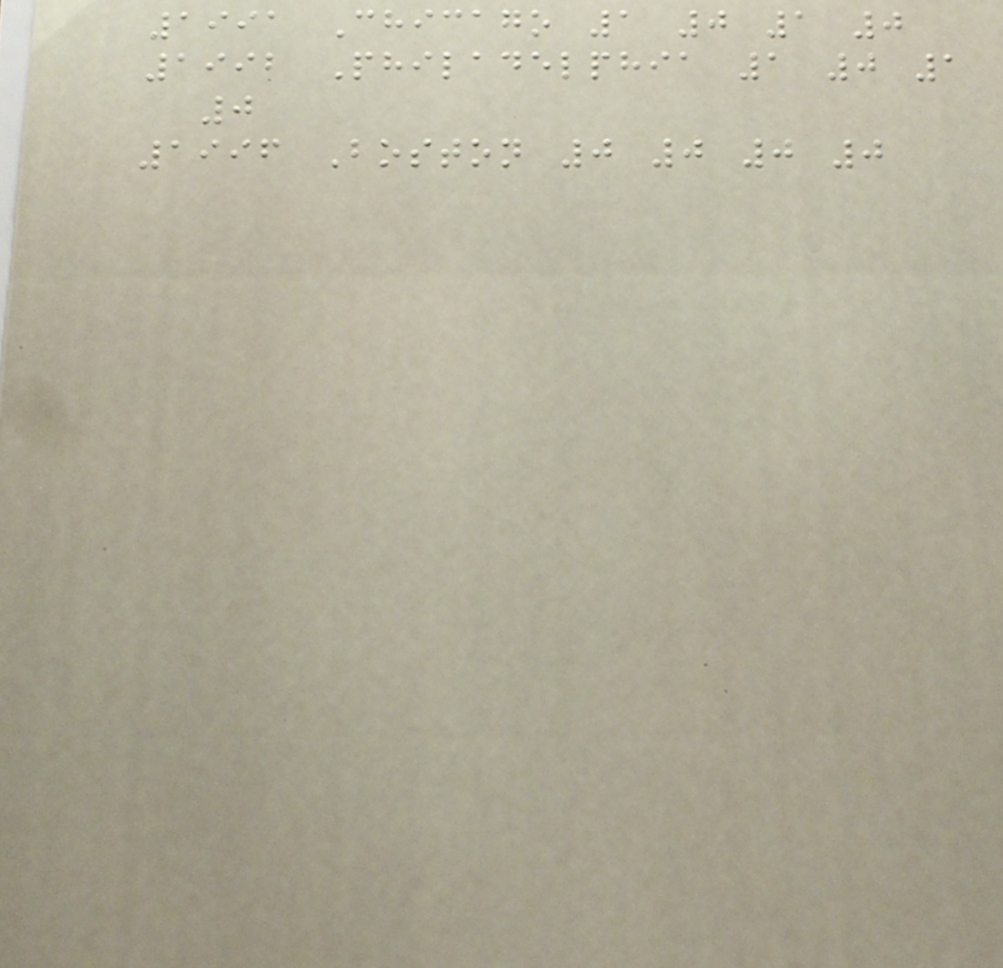1991 Chicago 1 0 1 0
1992 Philadelphia 1 0 1
0
1996 Boston 0 0 0 0
